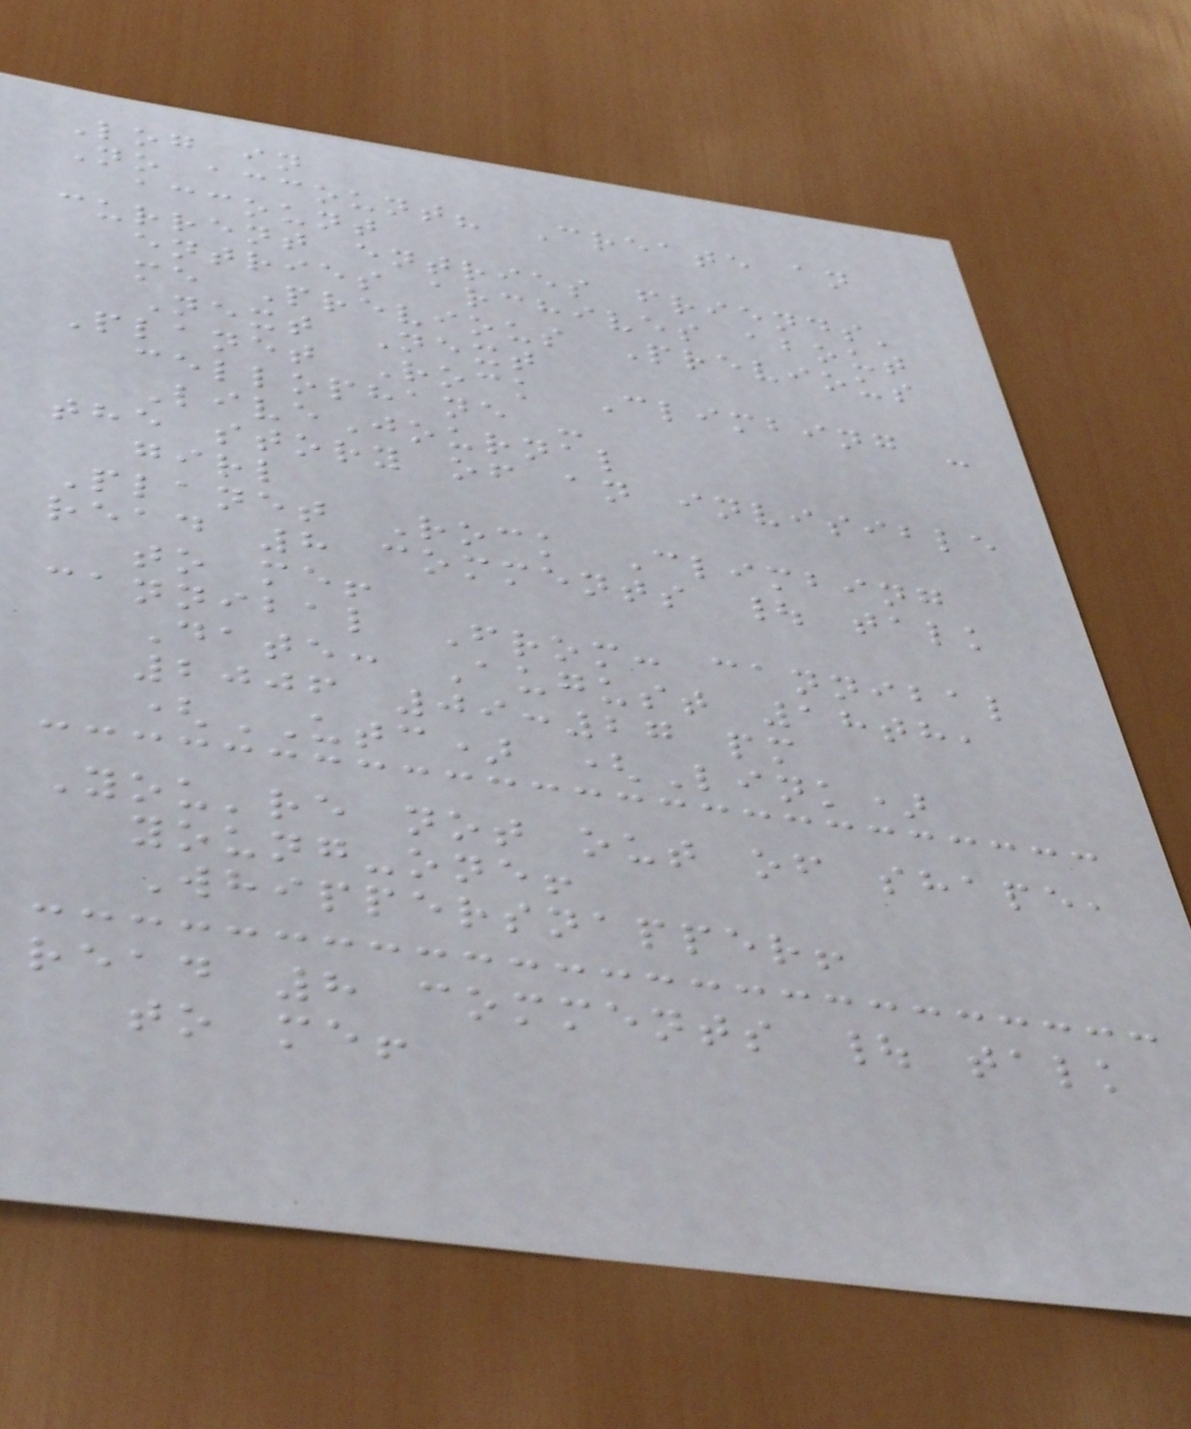Log in
No account? Create an
account
current entries friends'
entries archives about
me Previous Previous
Next Next
Planet Rock Climbing -
cellophane -
LiveJournal
the story of an invisible
girl
Planet Rock Climbing
read 8 comments | talk
to me!
cannibal From: cannibal
Date: August 18th,
2006 09:27 pm
(UTC) (Link)
You're not out of shape,
young-one!
Whippersnapper!
read 8 comments | talk
to me!
